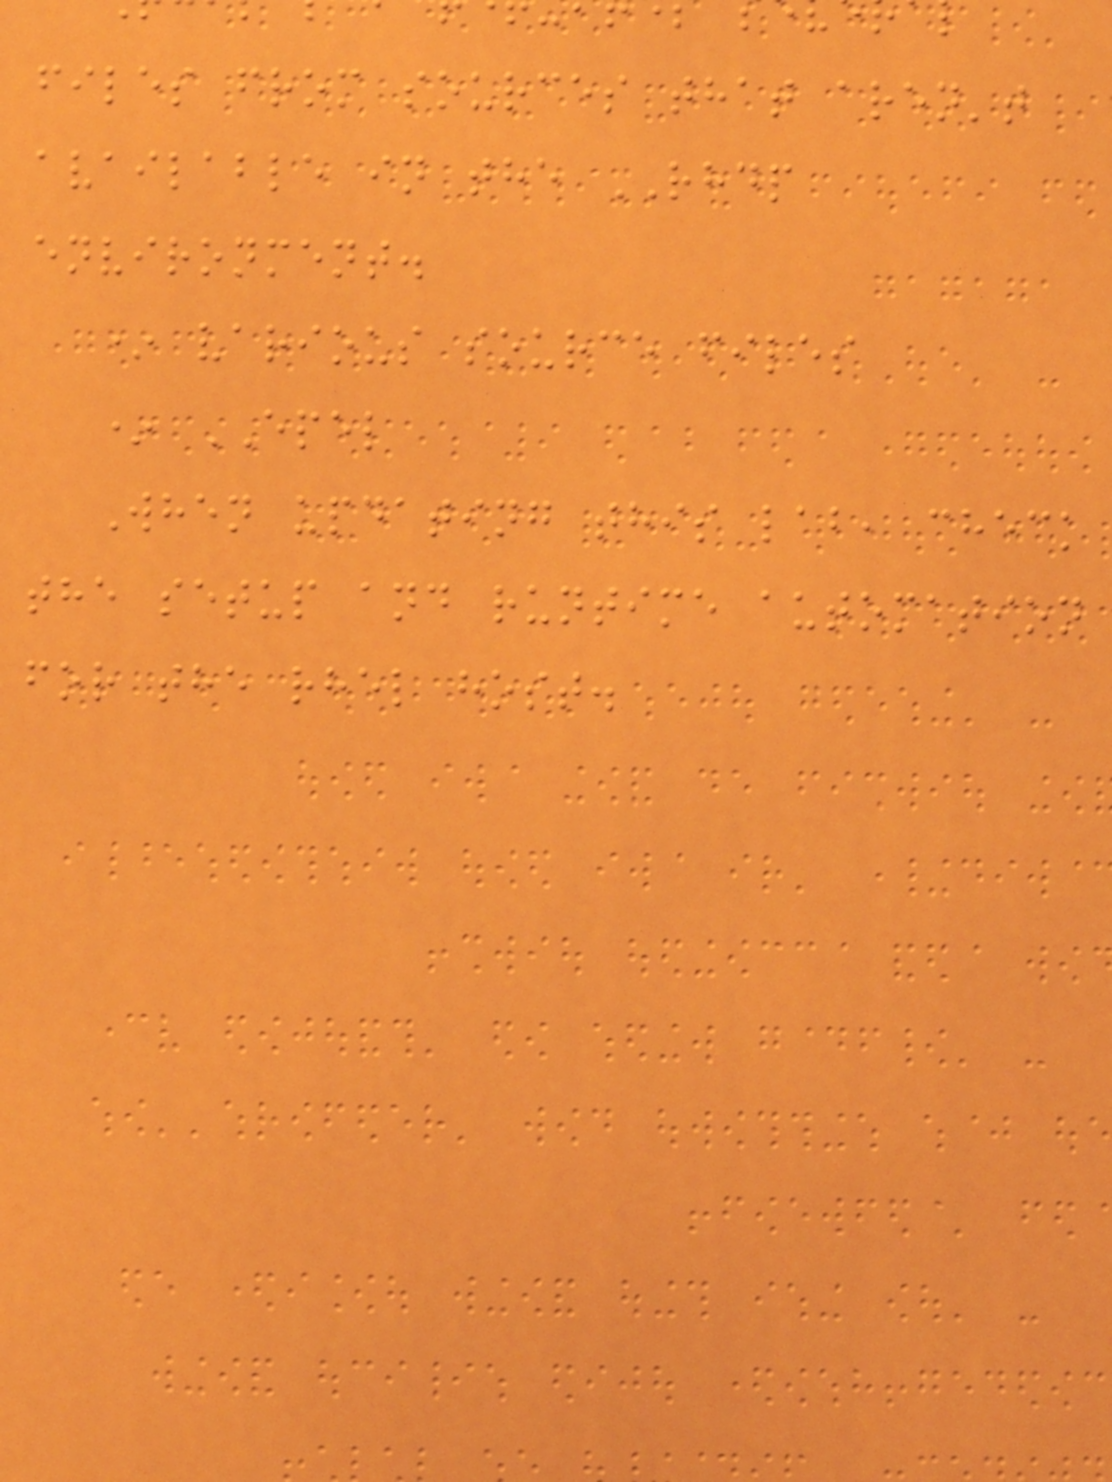files from sources that aren't
available in the RHDP
environment.
* various source files
* EPEL
When updating this lab, check
the setup and runtime automation
for the rhel host.
